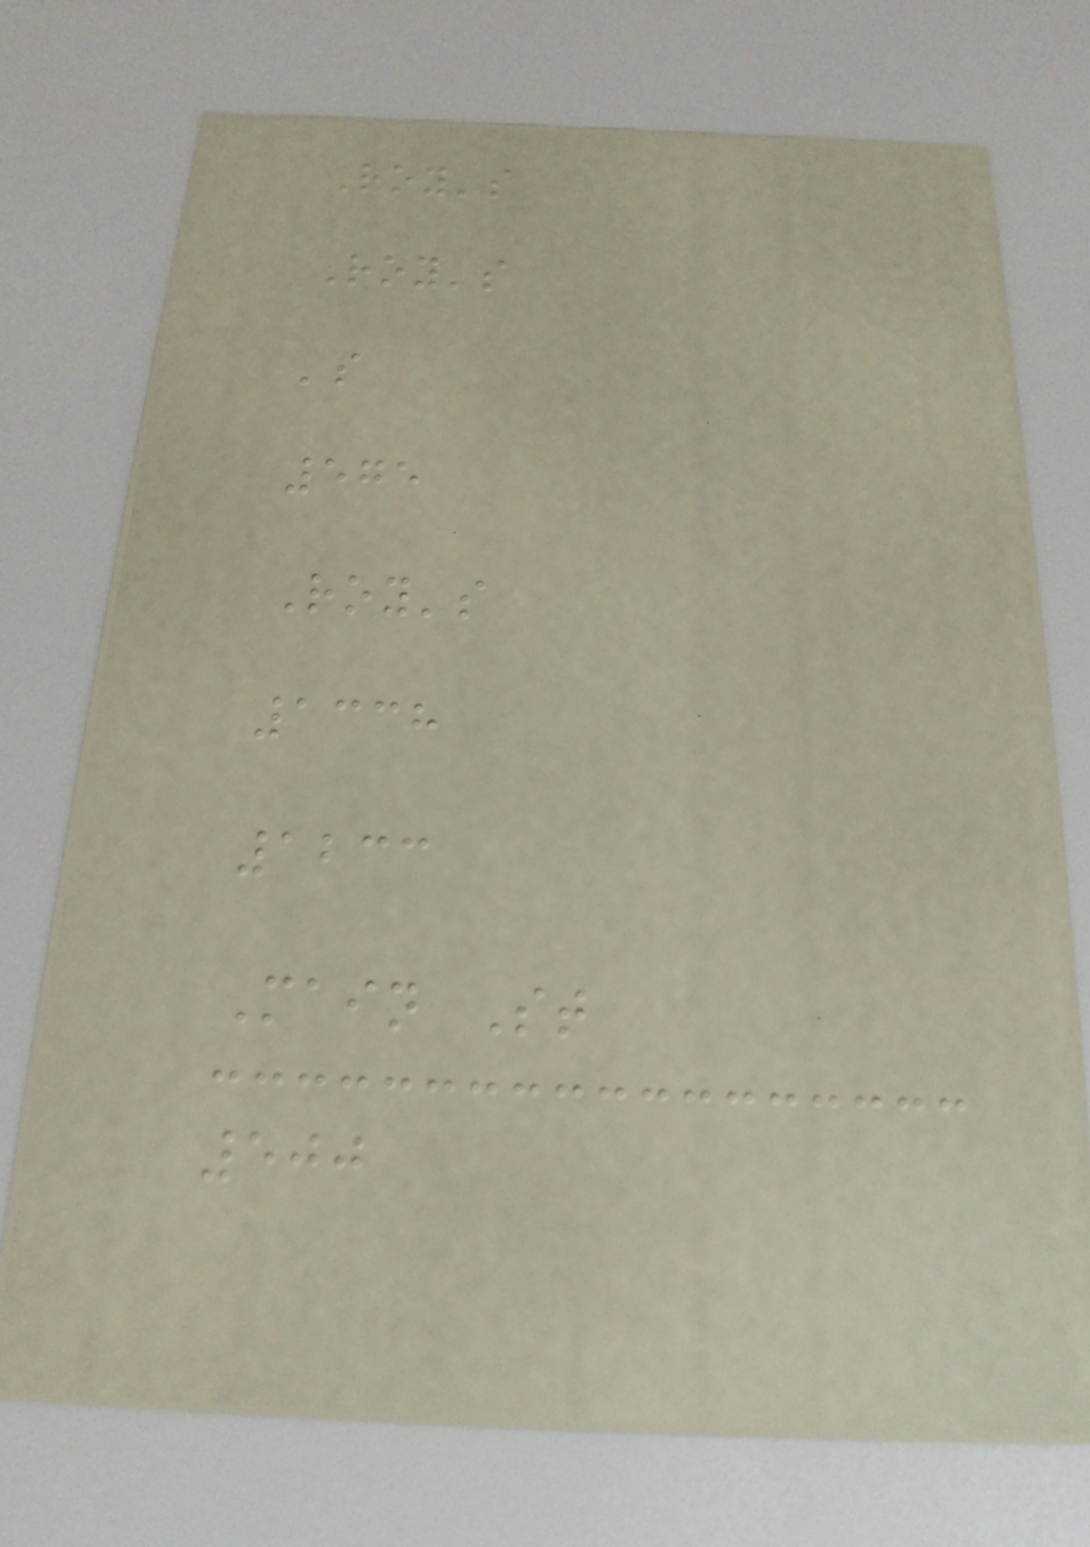Roy's
Roy's
's
575
Roy's
1338
1233
Main St
500
